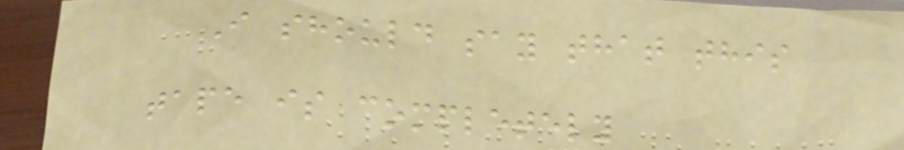I should say that this
tape is completely
